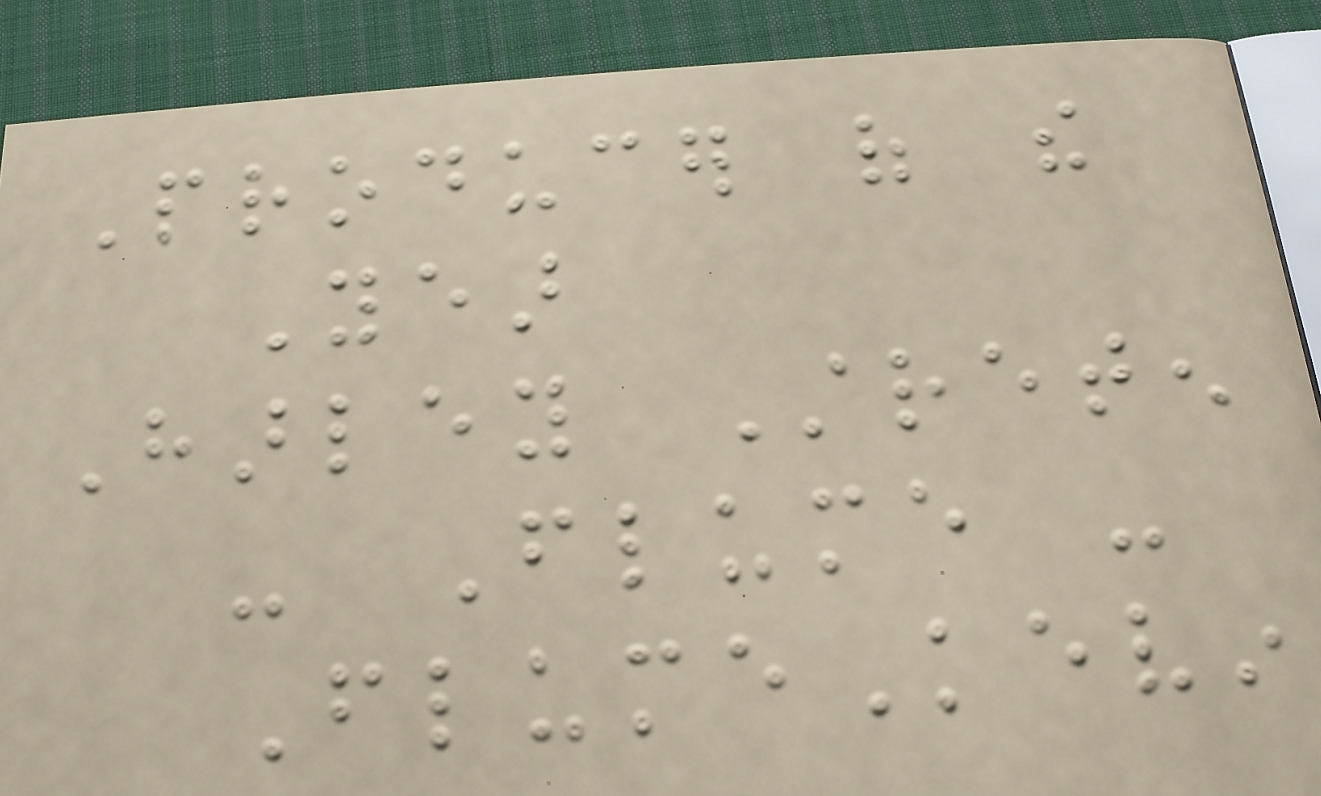Producer of the
Year
Harley Streten
- Flume -
FlumeKevin
